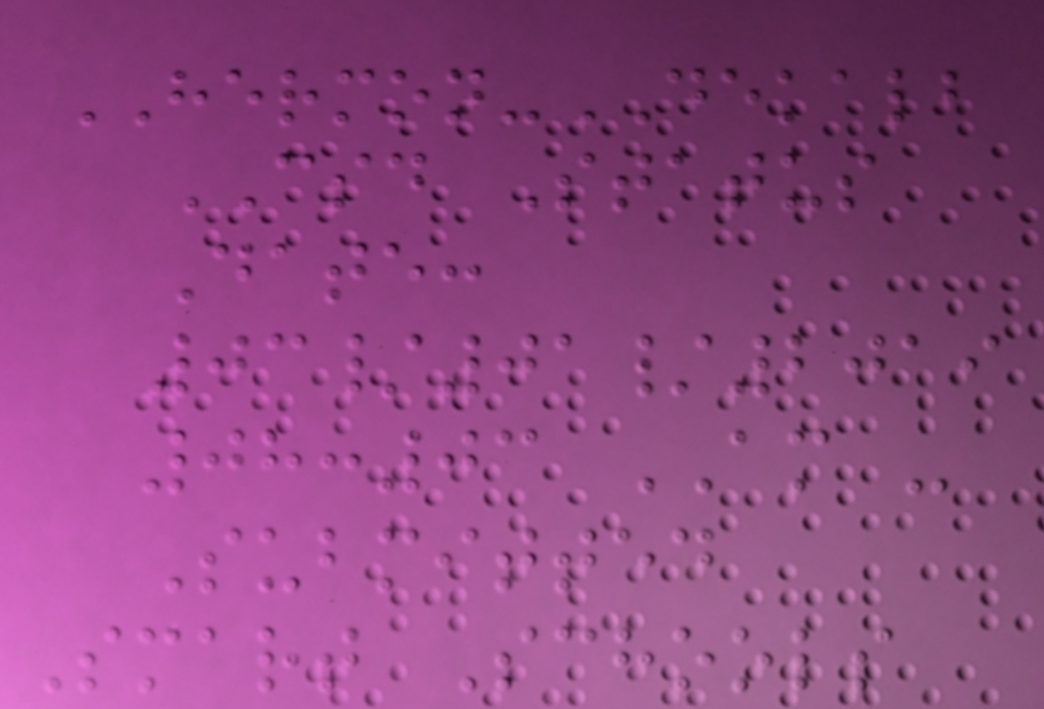HERMON-DEKALB
CSD Status
Date:
03/01/2019
08:03 AM -
Submitted
Smart Schools
